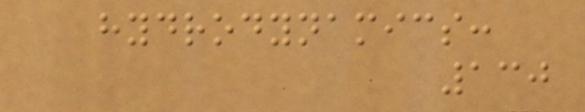hydrodynamics:
130
